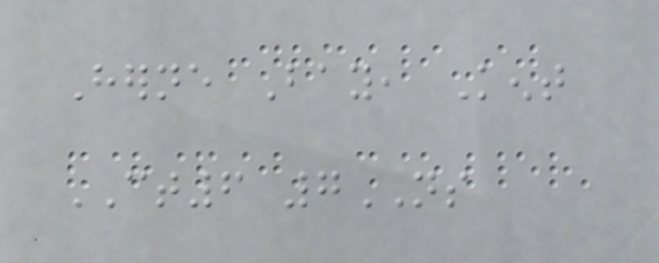Herne Bay, Kent
CT6 7NS
